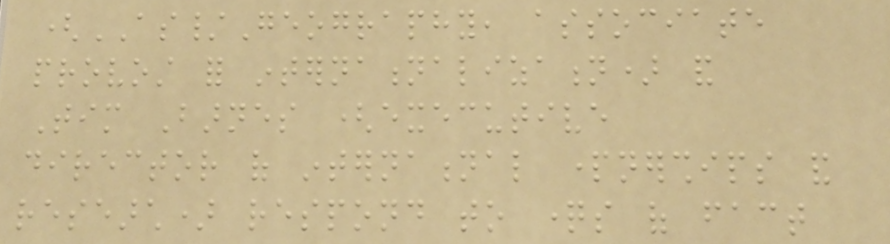(AS/Geography, associate
provost for internationalization) and
Tim Barnes (executive
director of international partnerships and
research) respond to questions of fact
